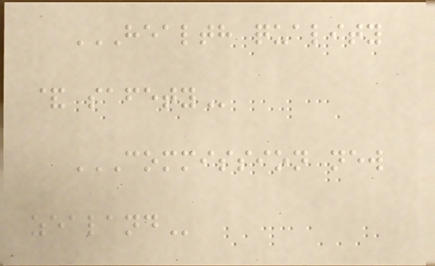HEALTH QUALITY
& SAFETY
COMMISSION NEW
ZEALAND
